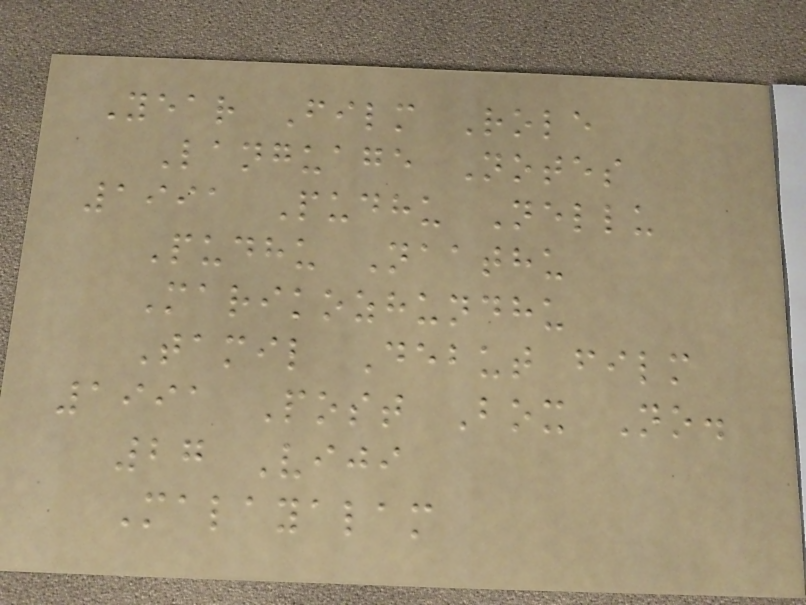Year Film Role
Language Notes
1991 Pudhu Nellu
Pudhu Naathu
Marikozhundhu
Tamil Debut film
1991 Post Box No.
27 Viji
Malayalam
